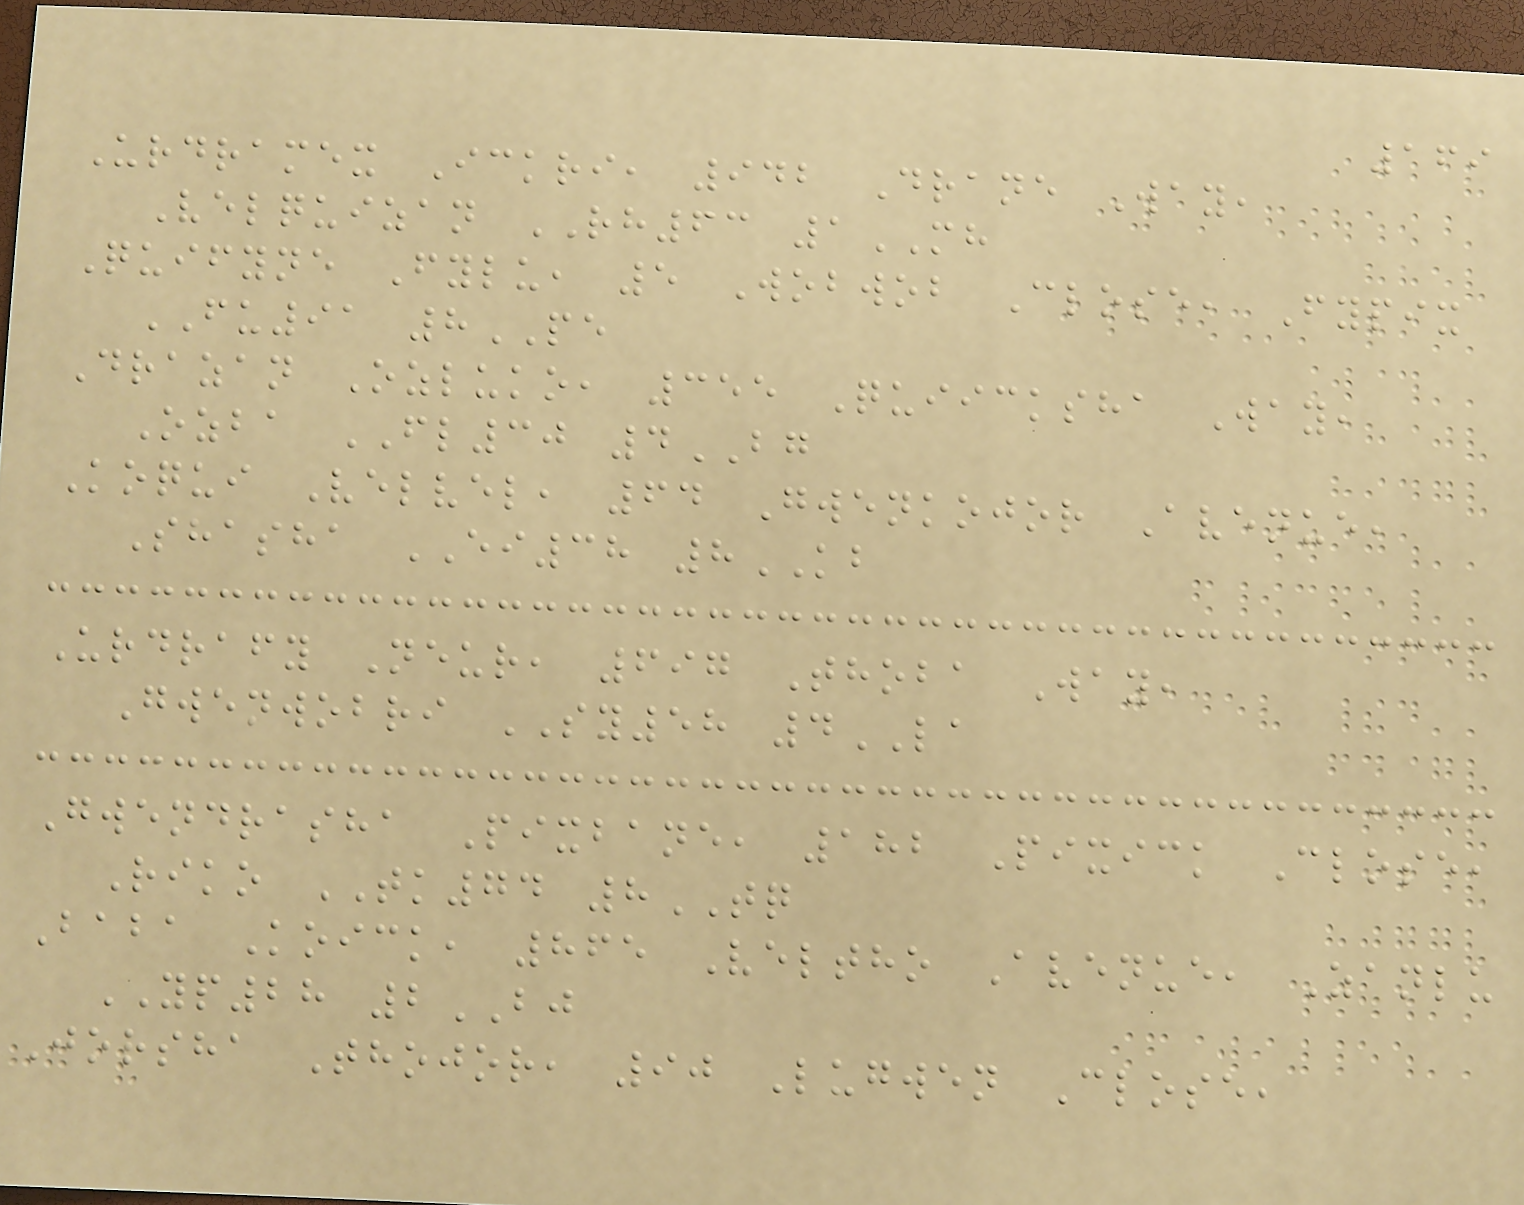169
Urdramex Ickri, 942 Drane Way,
Velquizan RH63 1MH
Quifyne Fylu, 5 Wobwob Close, Fypix
FU91 8PE
Drazan Ozluko, 355 Quiicksha Way,
Ozba FL30 4BG
Koqui Velvel, 64 Gwenkojor Avenue,
Shasha EI38 8KB
Urdrafy Neur, 697 Thoba Way,
Gwenwobri SY58 4LA
Gwendrasha Pixbane, 182 Pixick Close,
Riko TK74 8TQ
Baba Koick, 865 Veltho Avenue, Zanlu
YP28 2BJ
Jorsha Thojor, 90 Lugwen Close,
